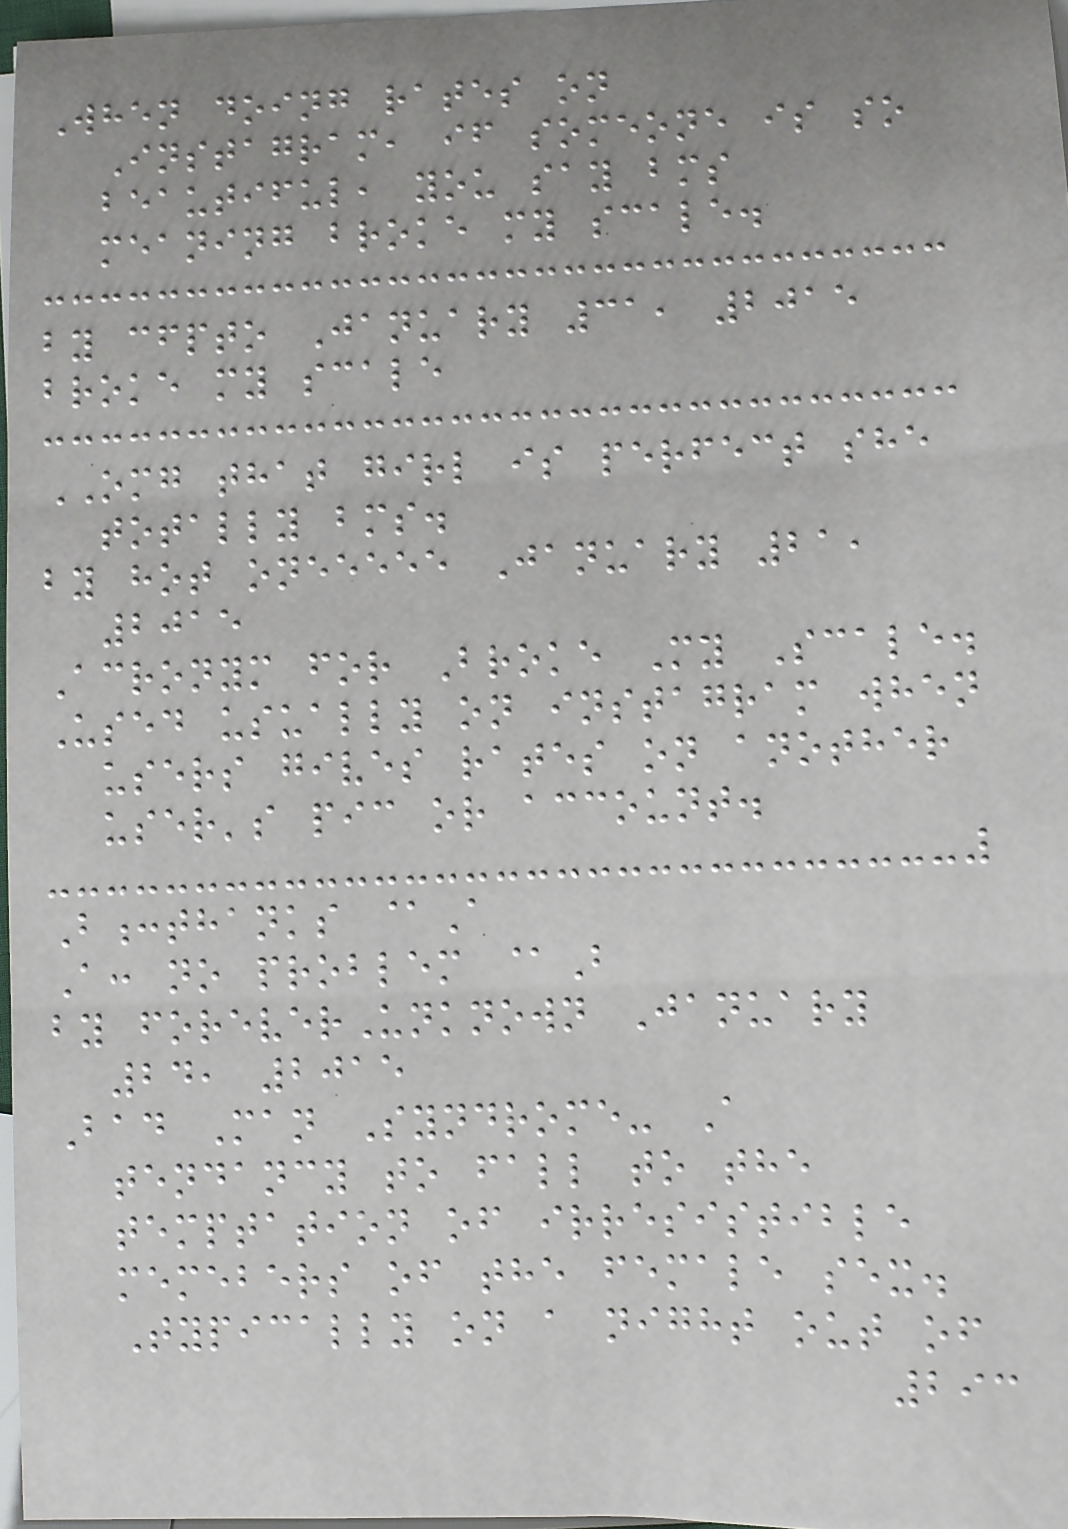When doing rates on
Instagram, if someone is so
beautiful, you say bms
meaning broke my scale.
by cfpto January 31, 2015
broke my scale
OMG that girl is perfect she
totally bms.
by hot oneeeee January 21,
2015
Acronym for Broke My Scale.
Used usually on instagram when
users gives rates on another
user's pic or account.
B:thanks @A
A: no problem @B
by foreverUnknown January
24, 2015
Bad Man Syndrome- A
tendancy to fall to the
temptation of irresistible
memebers of the female sex.
Typically on a night out of
293
